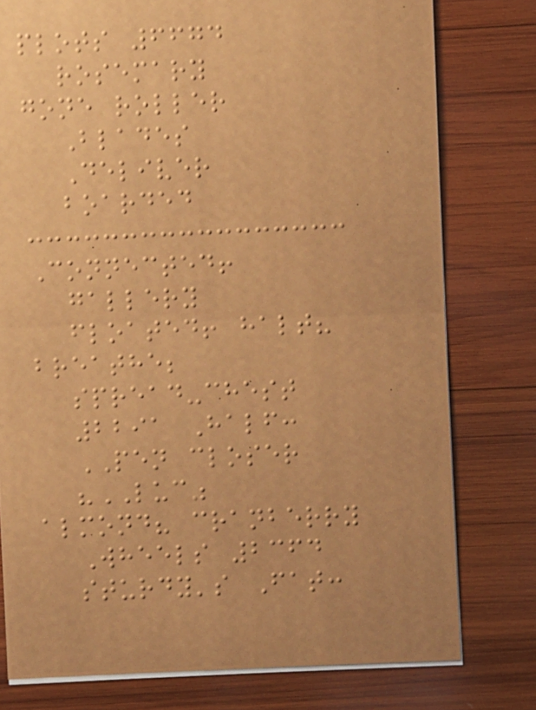plots 6674
rosemary
gone roller
Blades
Deliver
boarded
Connected!
gallery
floated! halt?
breathe;
spread-chest
2291 Half:
PEN closer
"LUC"
almond? cranberry
Wheels 2364
sturdy's Fat:
